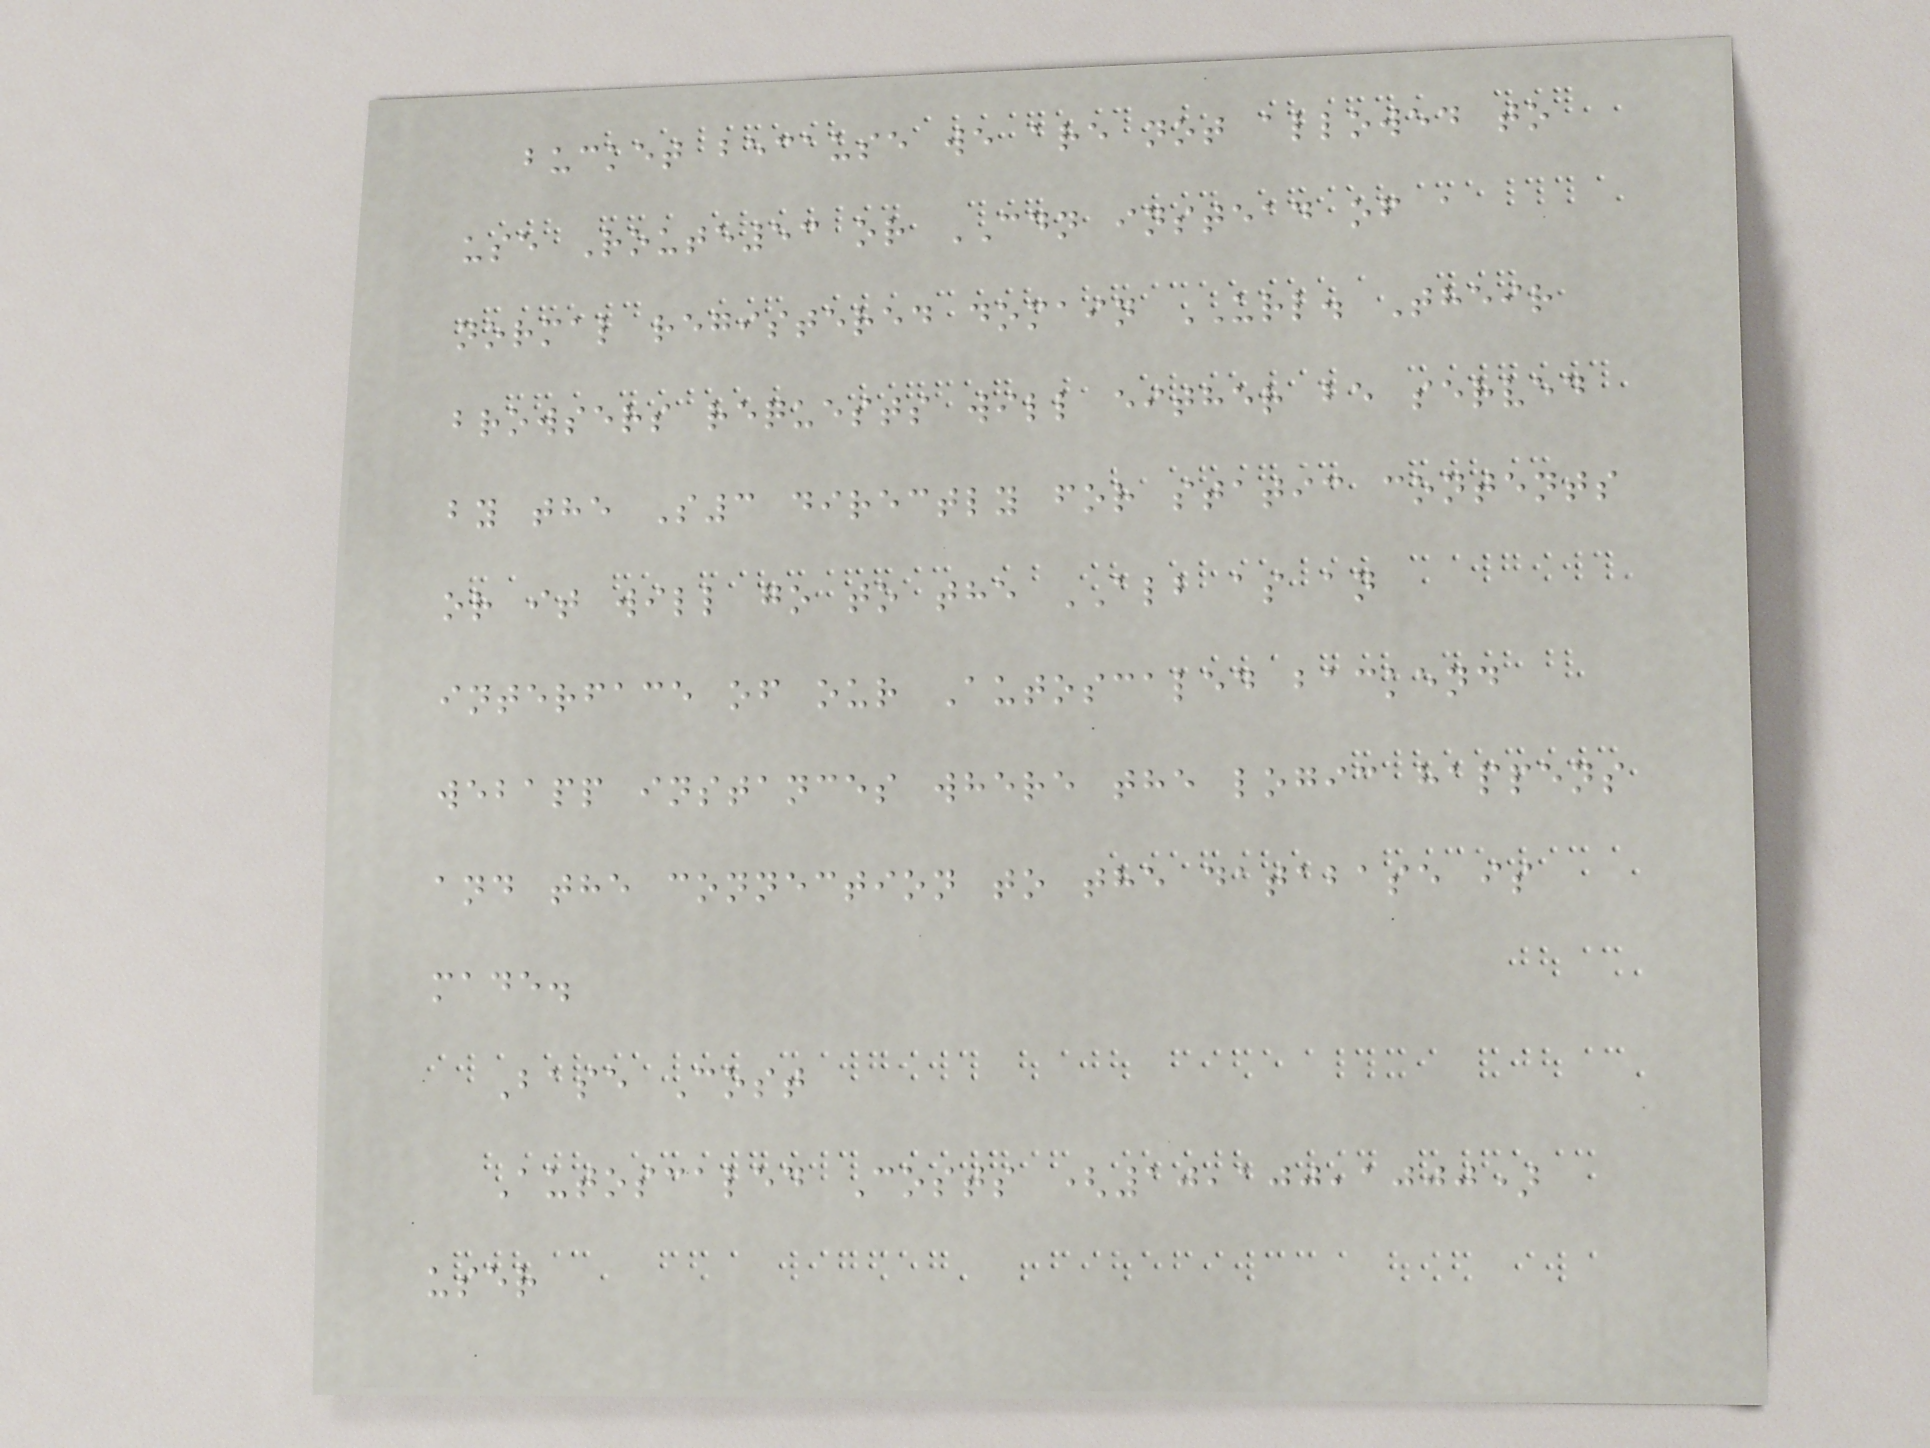bucket because we are not allowed to
use Route53 or CDN instead of a
normal registered domain URL. Their
browsers requests will either be served
by the S3 directly for static contents
or it will go to the ALB as an
interface of our Autoscaled backend
webapp instances where the logic happens
and the connection to the database is
made.
Base Cost
Autoscaled Costs (10,100,1000)
user
